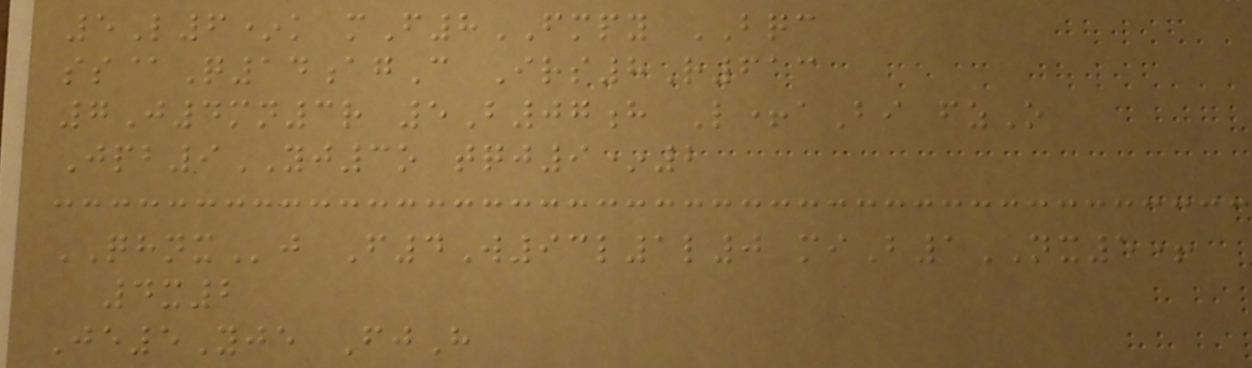5L6*k mF8FMPY BQC
ss@Q14agC Irs8R613
7J4mn3r 5B07h L+aBi fzO
Jpb9YJ3o tqj9*2
QHNXj F4W93l1l0 miB1NX5+
4x2
Je5Yje FjH
